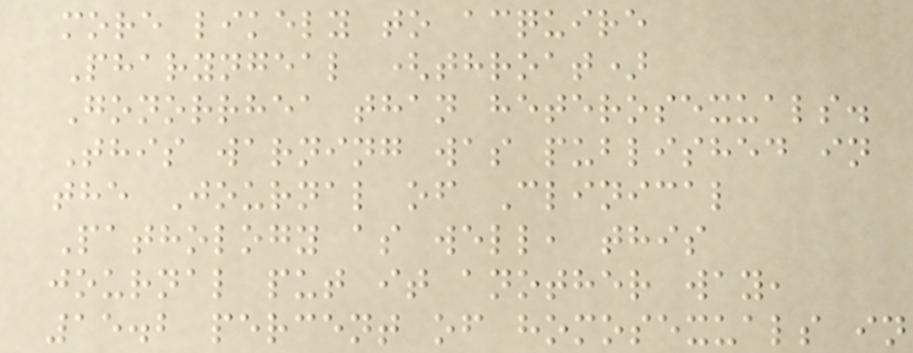more likely to acquire
Pharyngeal (throat)
Gonorrhea than heterosexuals.
This warning was published in
the Journal of Clinical
Pathology as well, this
journal put it another way,
15.2 percent of homosexuals in
